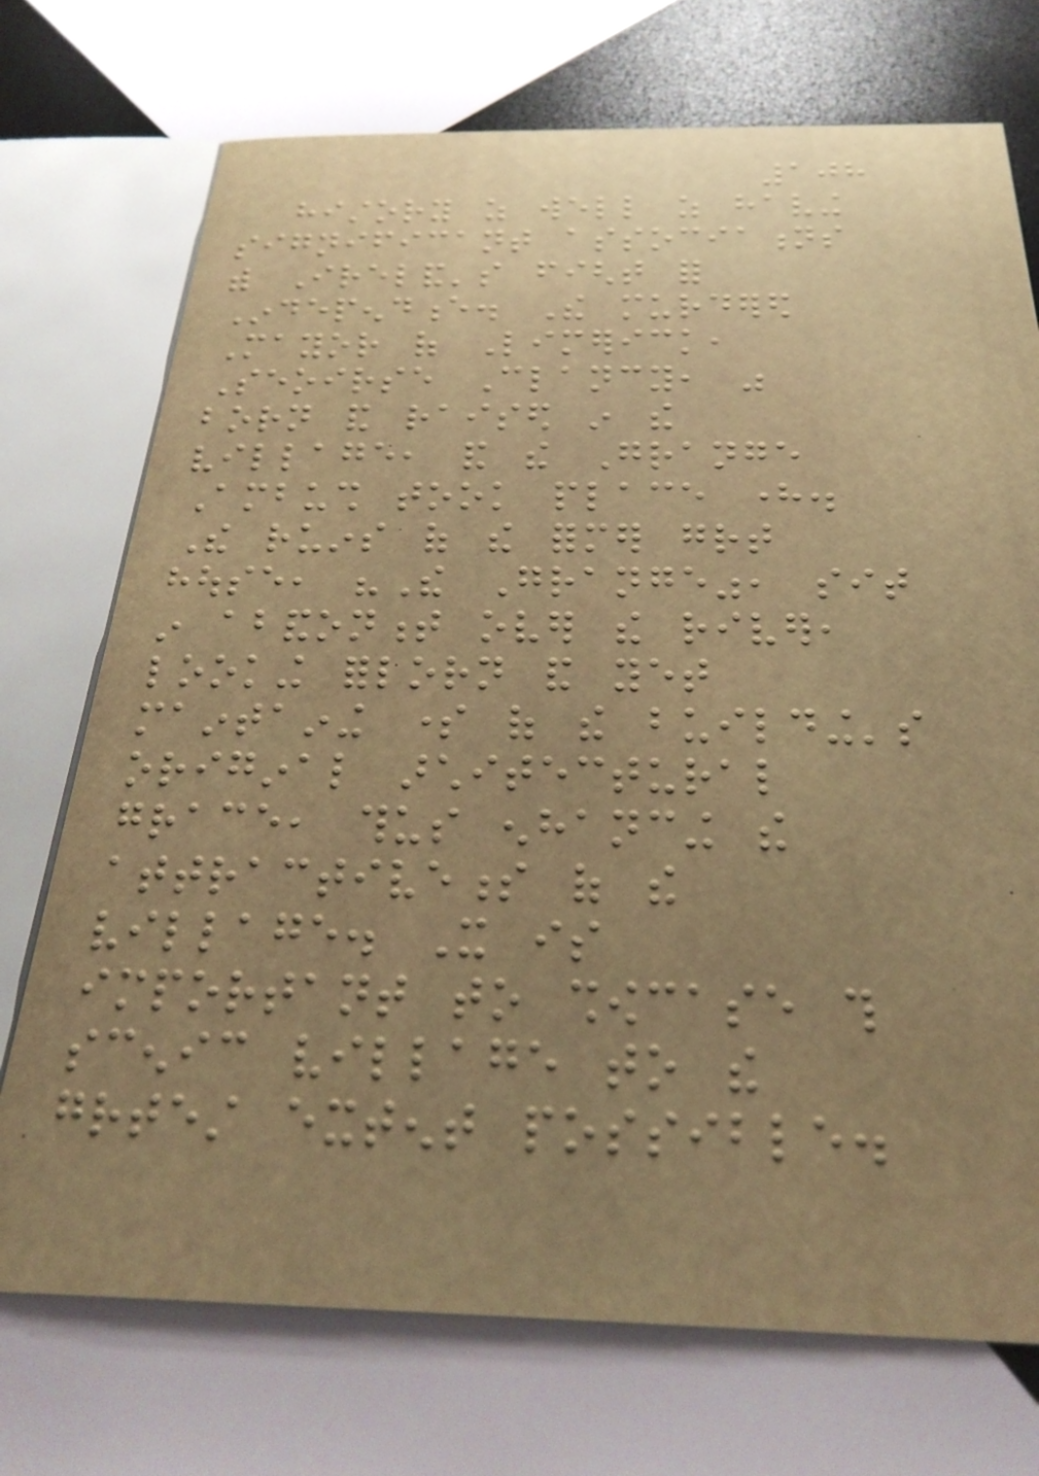108
history as well as having
significant associations
with Ireland's fight for
Independence. The murdered
Mayor of Limerick,
Seoirse Clancy, was
born and raised in the
village, and the Grange
Ambush took place here.
The ruins of the former great
house, "The Grange", sit
in abandonment over the river,
looking forlorn and yet
maintaining some of the building's
original architectural
grace, thus enhancing the
attractiveness of the
village. It is
important to showcase this
scenic village to the
greatest extent possible.
